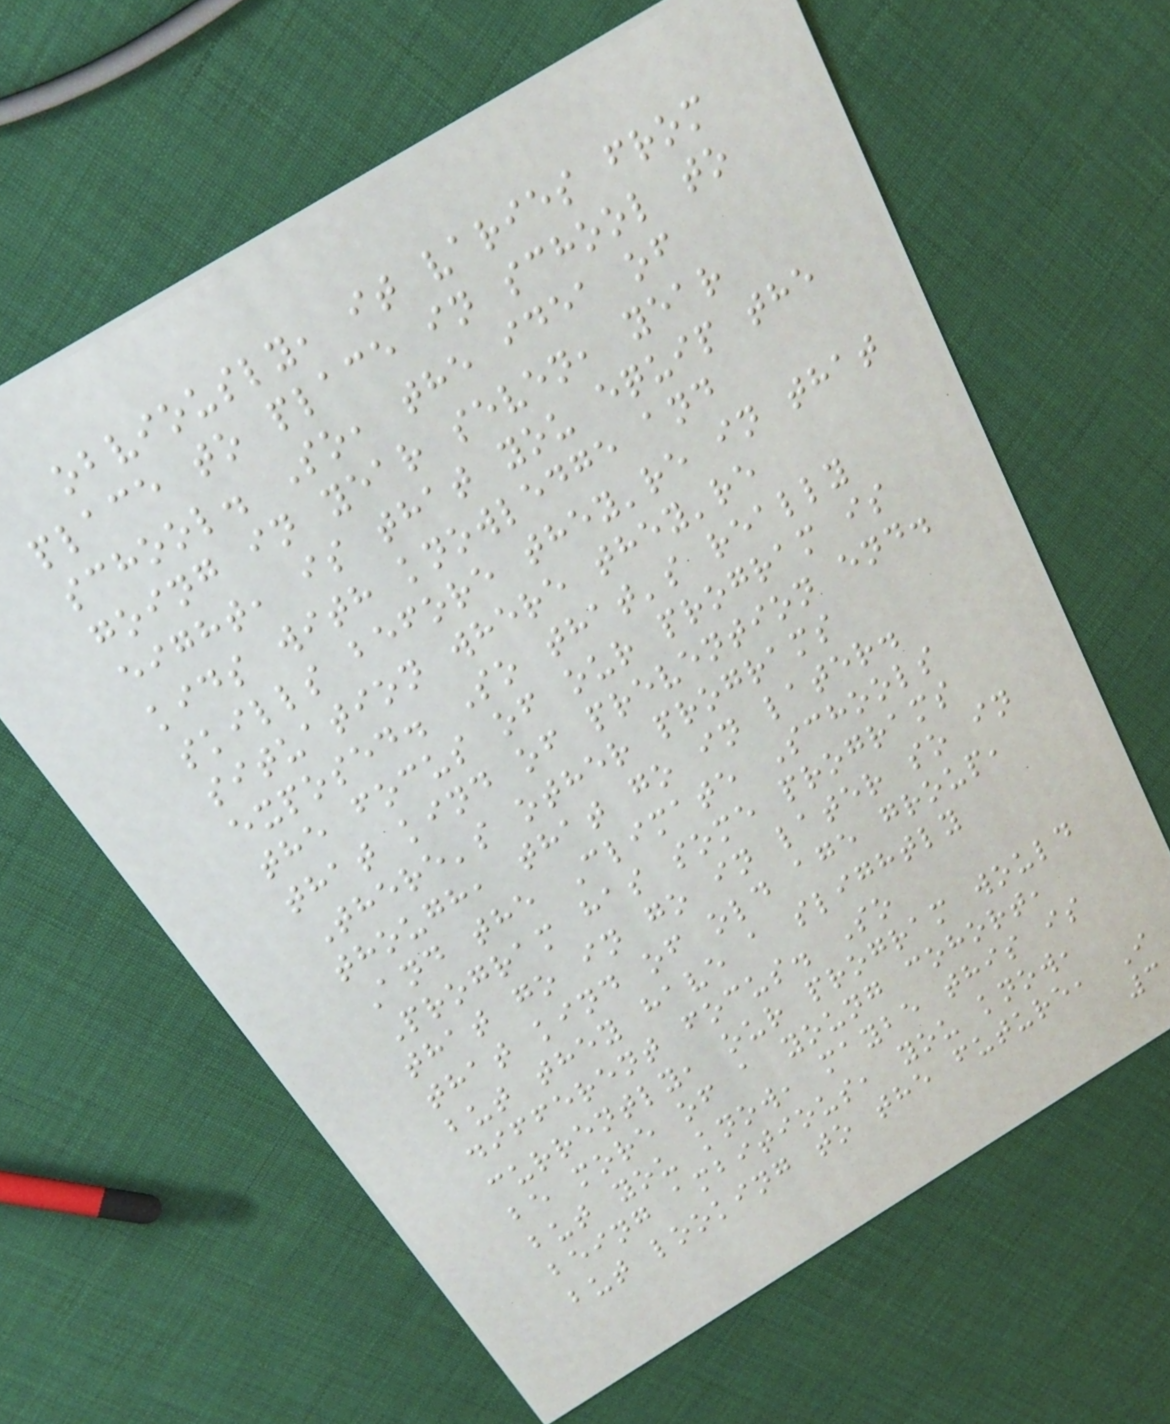obviously, it varies from
place to place in school to
school. So, the idea of
going in year seven, year
eight, is that you equip the
kids with knowledge and
skills before they're in that
situation where they're
exposed. So that's really
the focus of our program is
that kind of prevention end.
There's other programs
though, that go in later.
And the Climate Schools
Program has some programs
that go in go in later so in
that kind of old age group,
but they have a slightly
different focus. So
currently, our program would
be more of a young cohort,
but you know, maybe this is
being ambitious, you know,
but looking to the future, I
3
